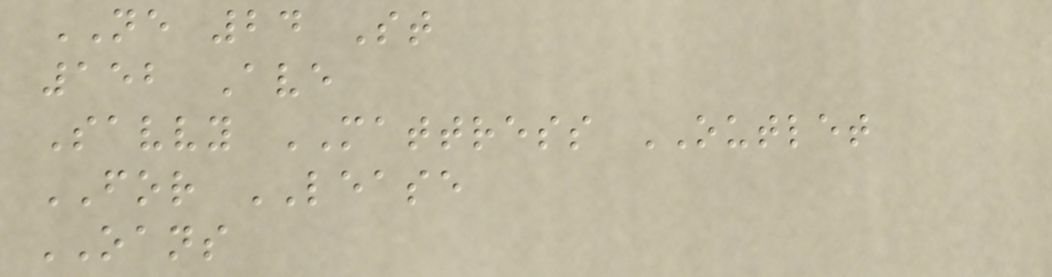NE 24 St
152 Ave
Savvy MATTRESS OUTLET
FOR LEASE
OANS
